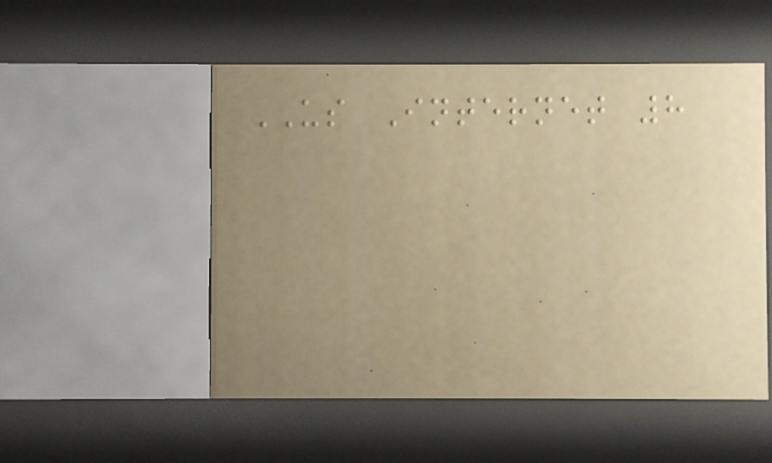US Internet 8
